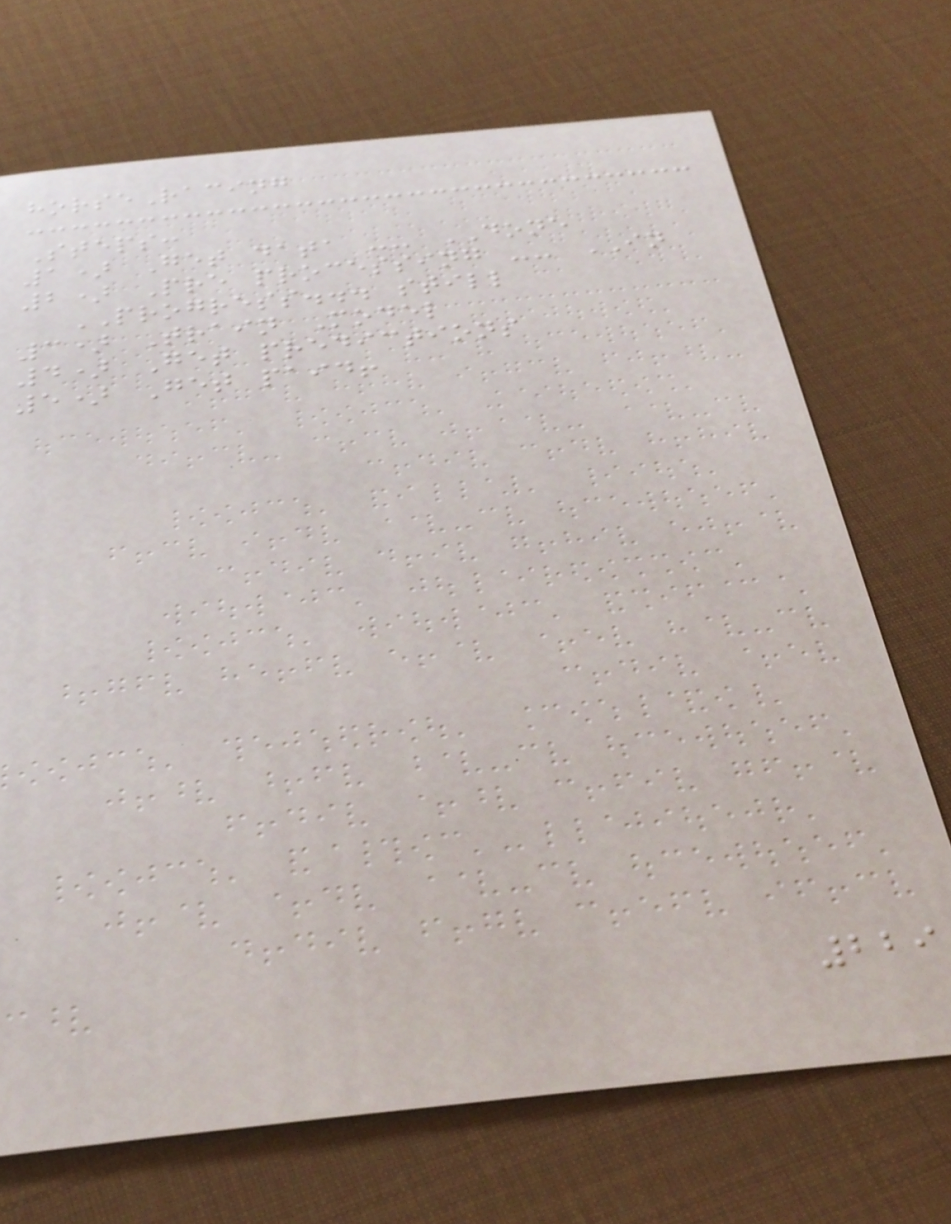horseRacing
Steps:
1) Get data -- DONE
2) Pre processing -- IN
PROGRESS... still
3) Train Model
4) Get predictions
5) Get paid!
229
